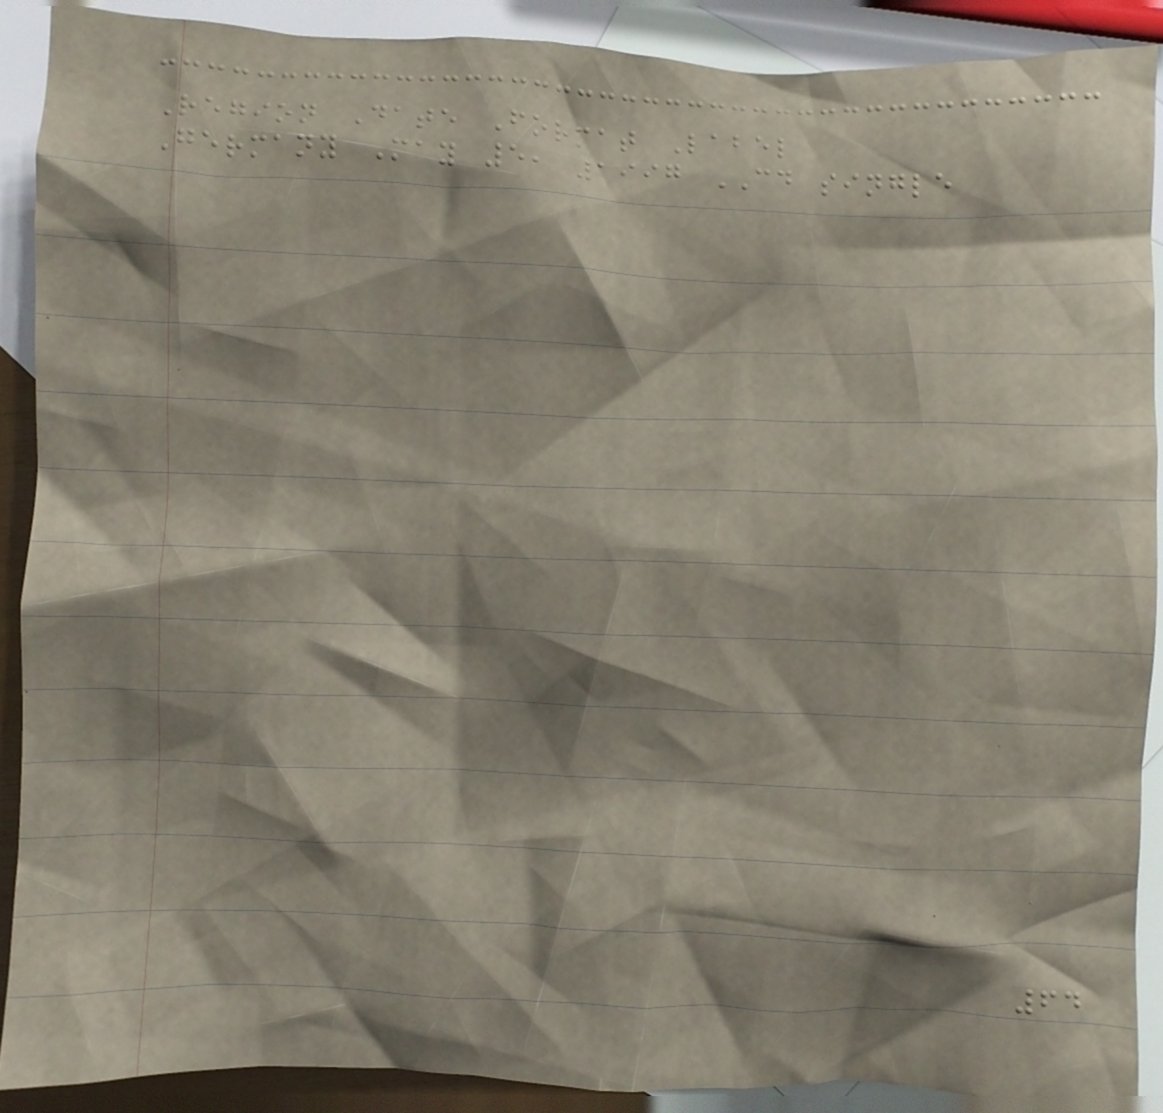Region Date Format Label
Germany May 5, 1997 CD single
64
